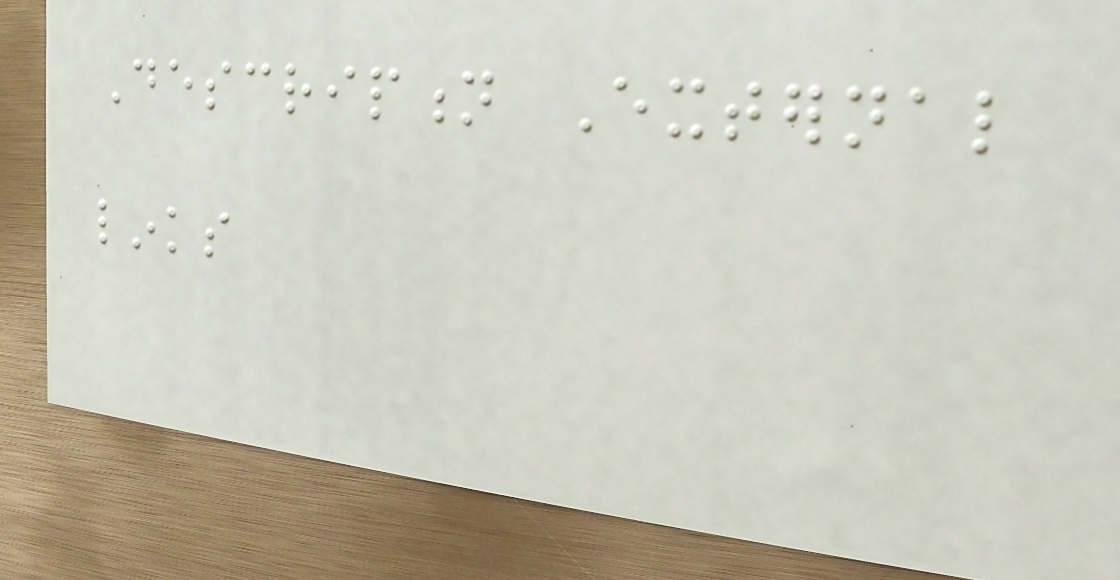Description External
links
